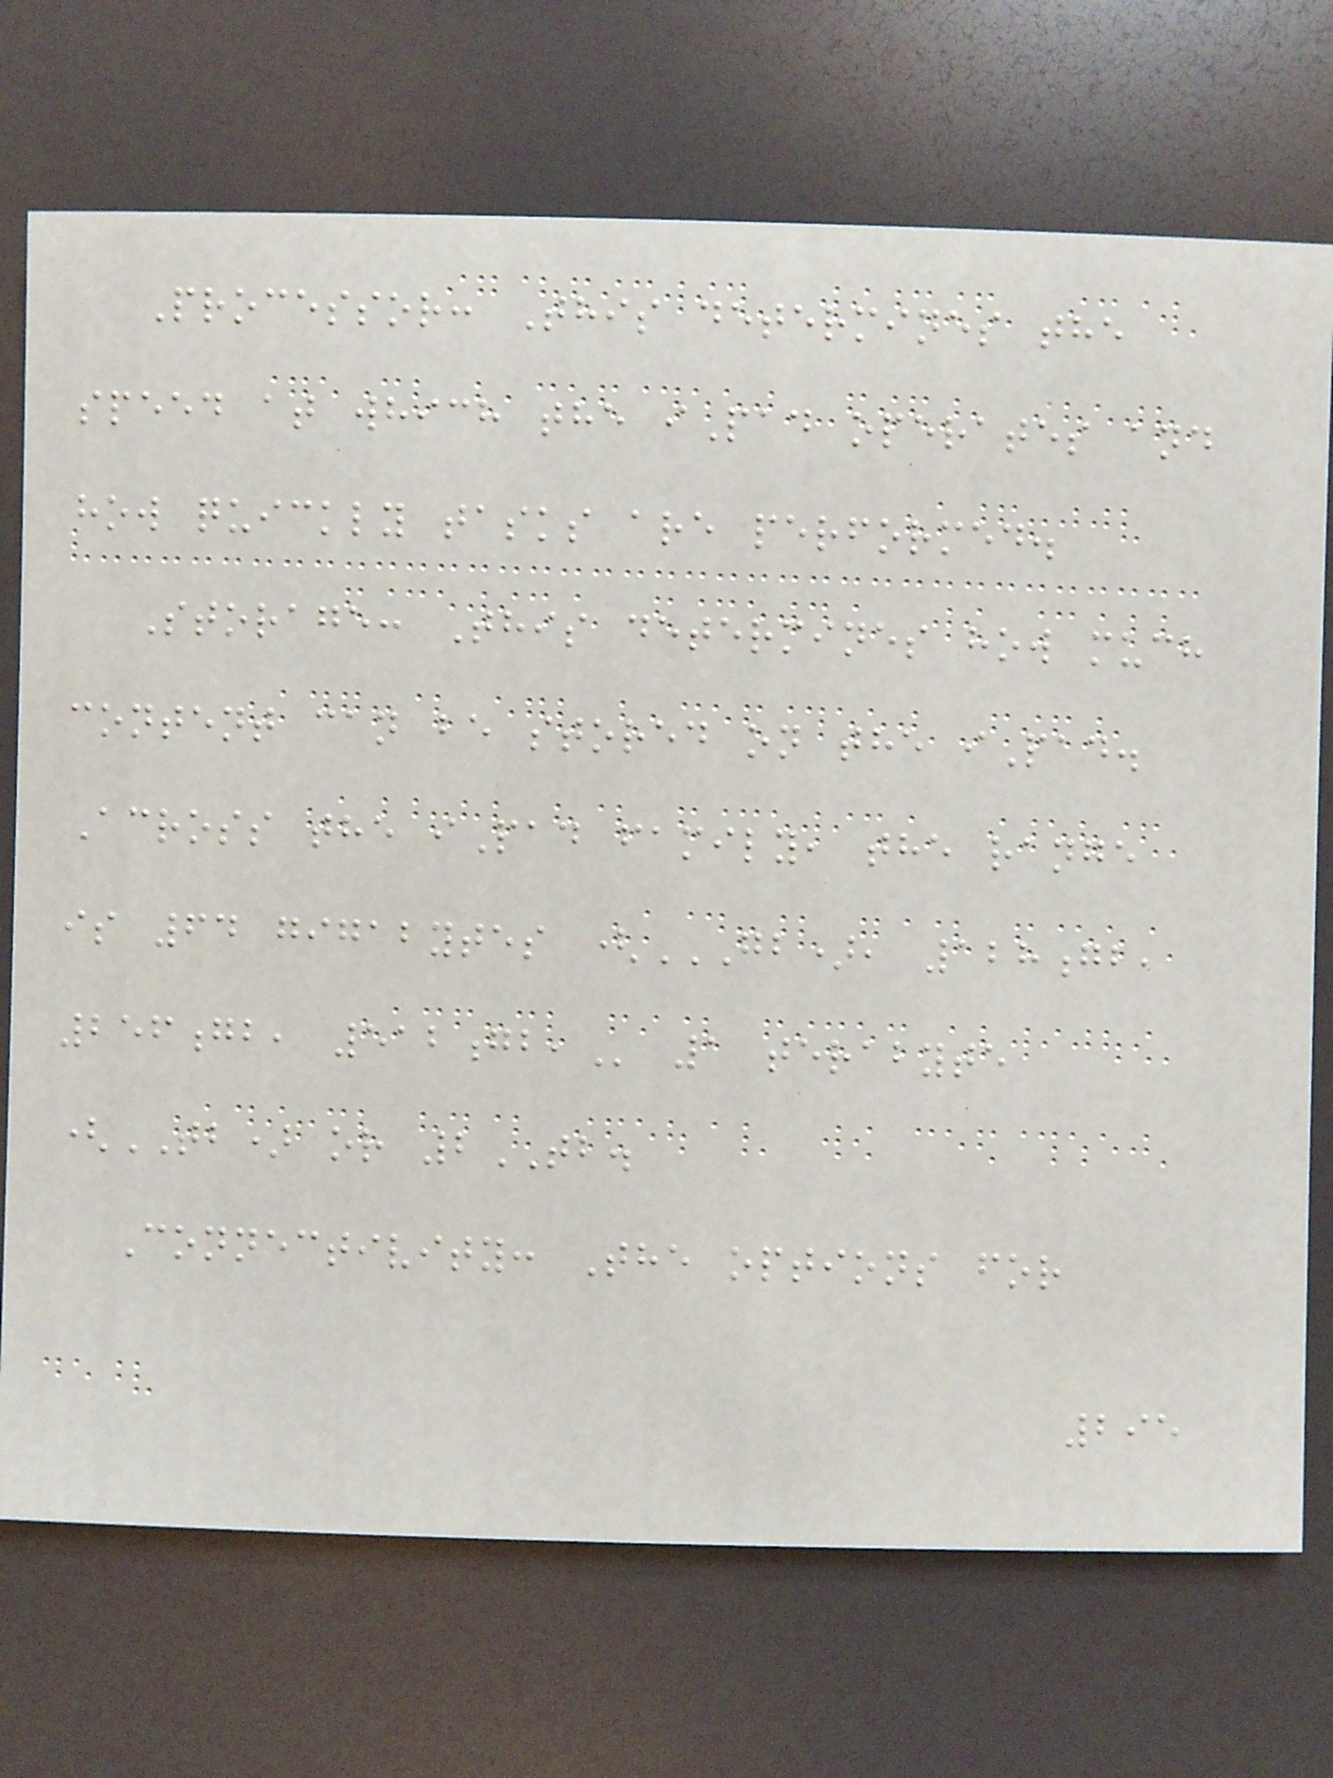Processor: This determines the
speed at which the iPad operates and
how quickly tasks are performed.
Storage: This determines how much
content can be stored on the iPad.
Across the iPad family, the range
is 64 gigabytes (GB), 128GB,
256GB, 512GB, 1 terabyte
(TB) or 2TB.
Connectivity: The options for
295
